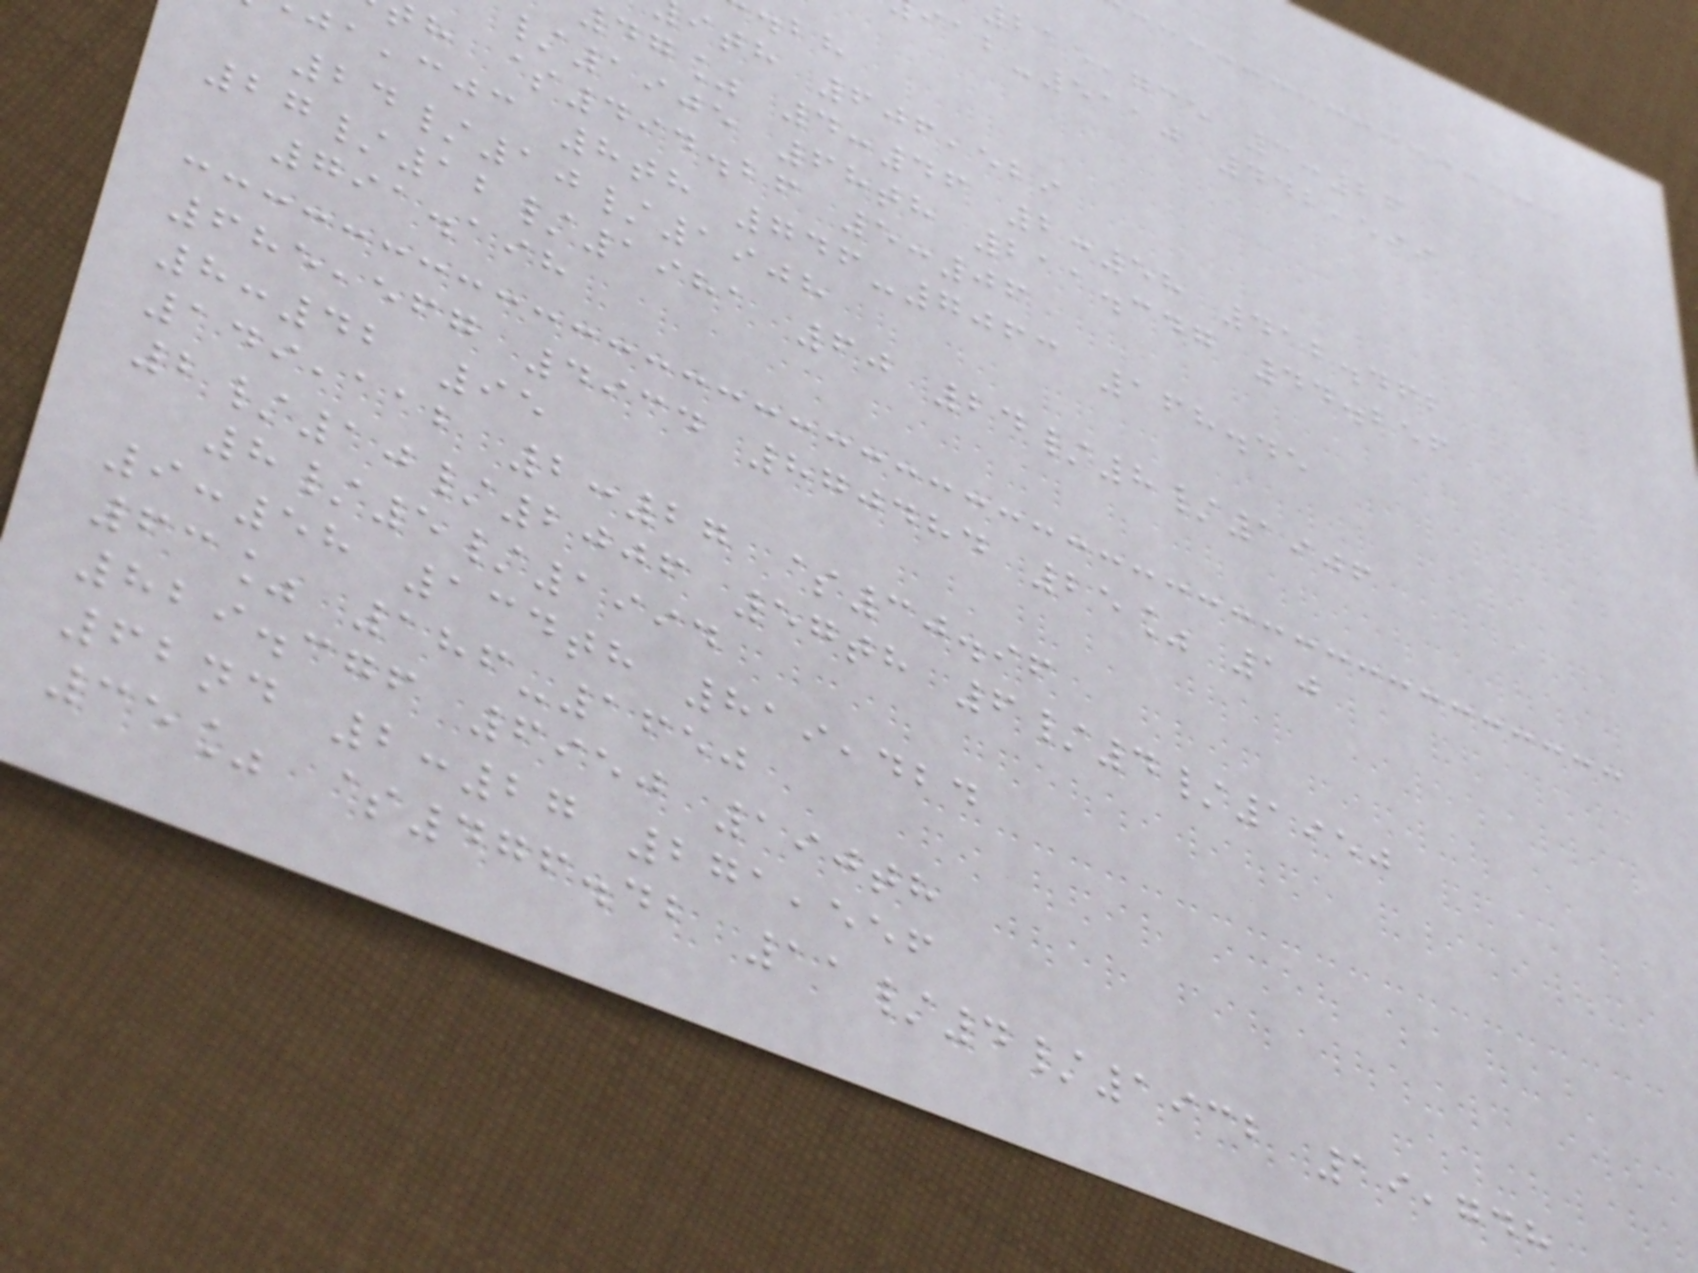,gce 3:26
-5110 442,599
ith 606,529
dg% 4:46 2:58 412.462
/1905 68th 211.347 44.256
h $494.26 5:06
,cjc 8th 746-7063 168.45
24/10/1908
27/12/1981 60 24/8/1906
791.198
685,567 4934 870484 25% 10
8:42 95
149,112 2:27 $30.96
2/10/2006 57th 6/4/1950
8/5/1994
9:58 134th 819,424
63% 186-1650
829.376 6950 190th
62nd 2:27 271,556
35% $476.42 11/4/1932 19,748
